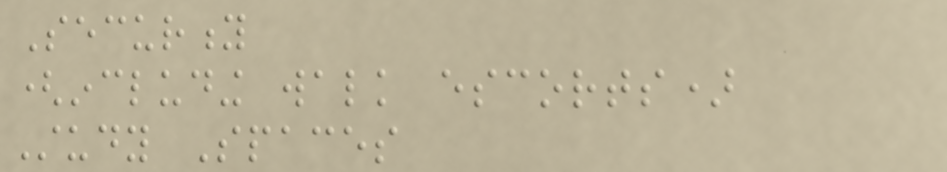Security
(including walk escorts)
Study Spaces
